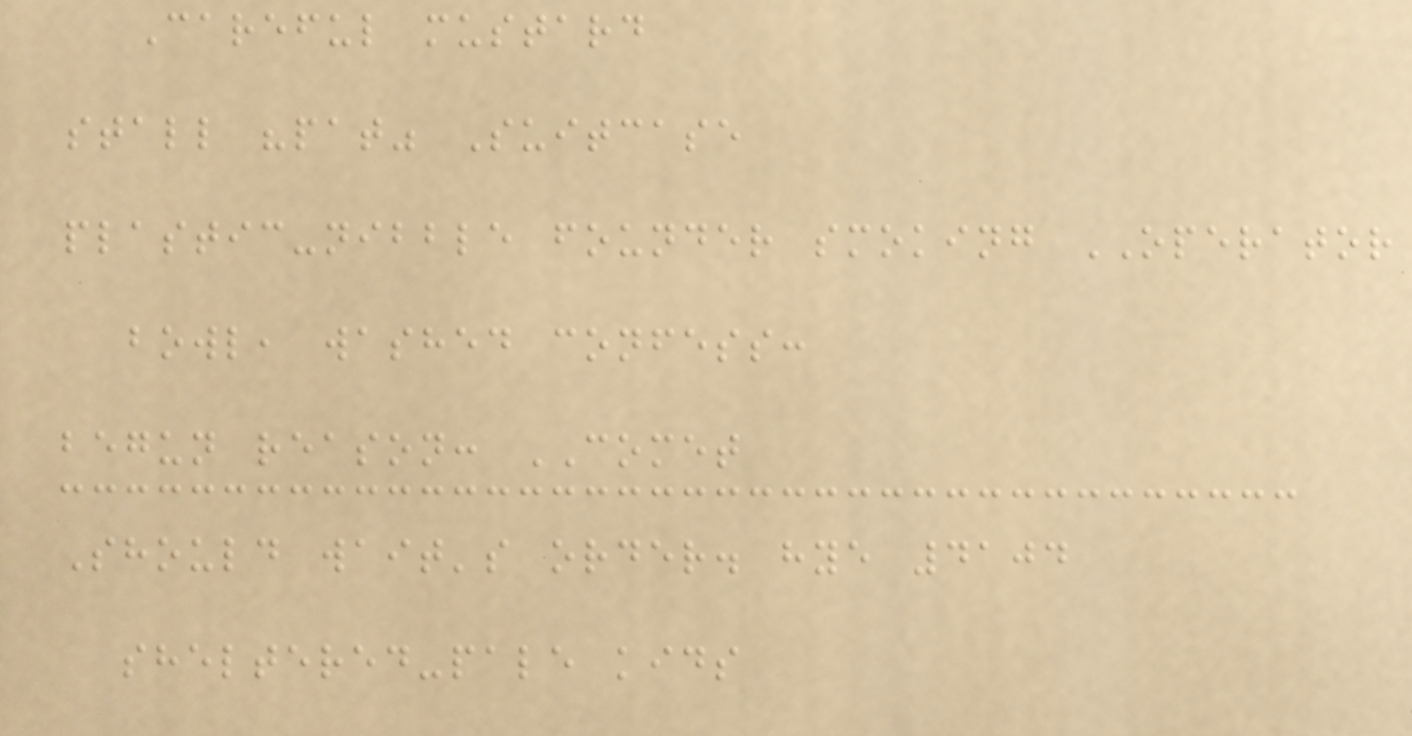Careful mustard
stall "pat" Suitcase
plastic-nibble founder smoking OPERATOR
bowl, washed confess:
begun reason: COMET
Should wait's order. hye 4104
sheltered-pale kids
